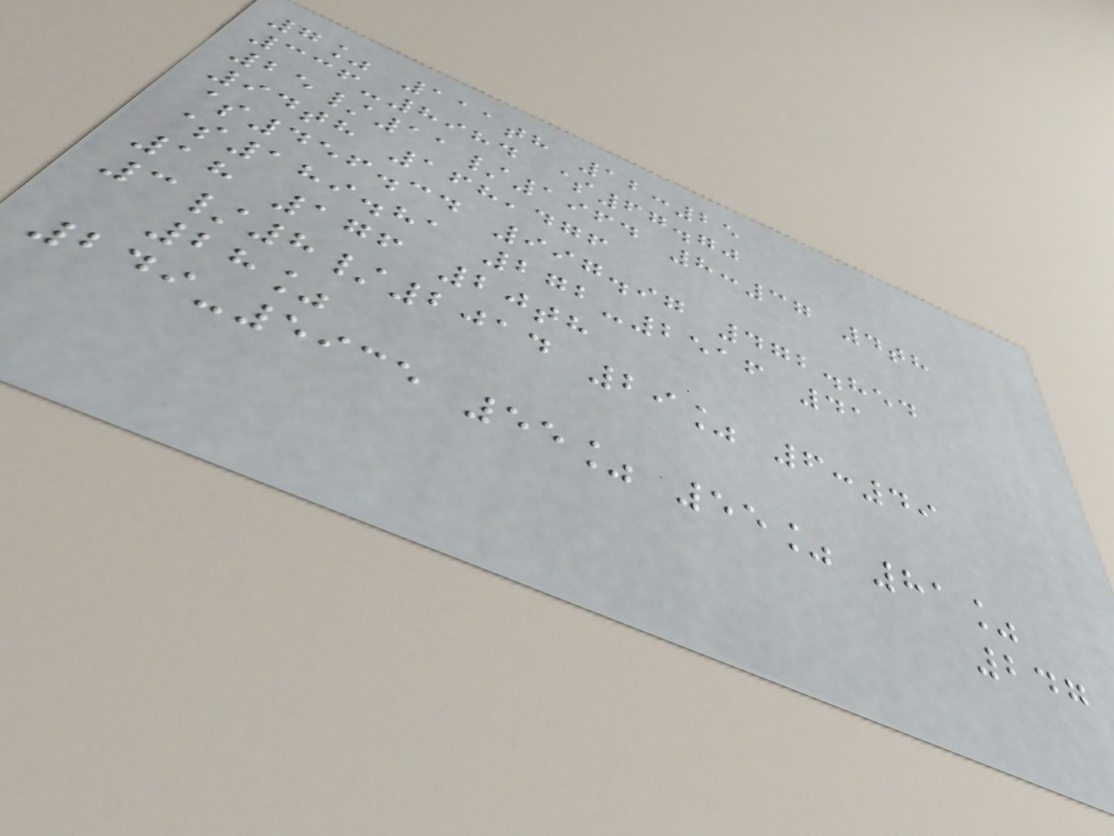7% 111th 12:25
336-8984 $67.70
25/11/1964 8:37 4th
94th 168,476
$456.34 997.97 472.854
$189.81 272-2516 41
18 176 20th
3/8/2014 29% 6:49
28%
249-5935 55% 55% 81%
247
